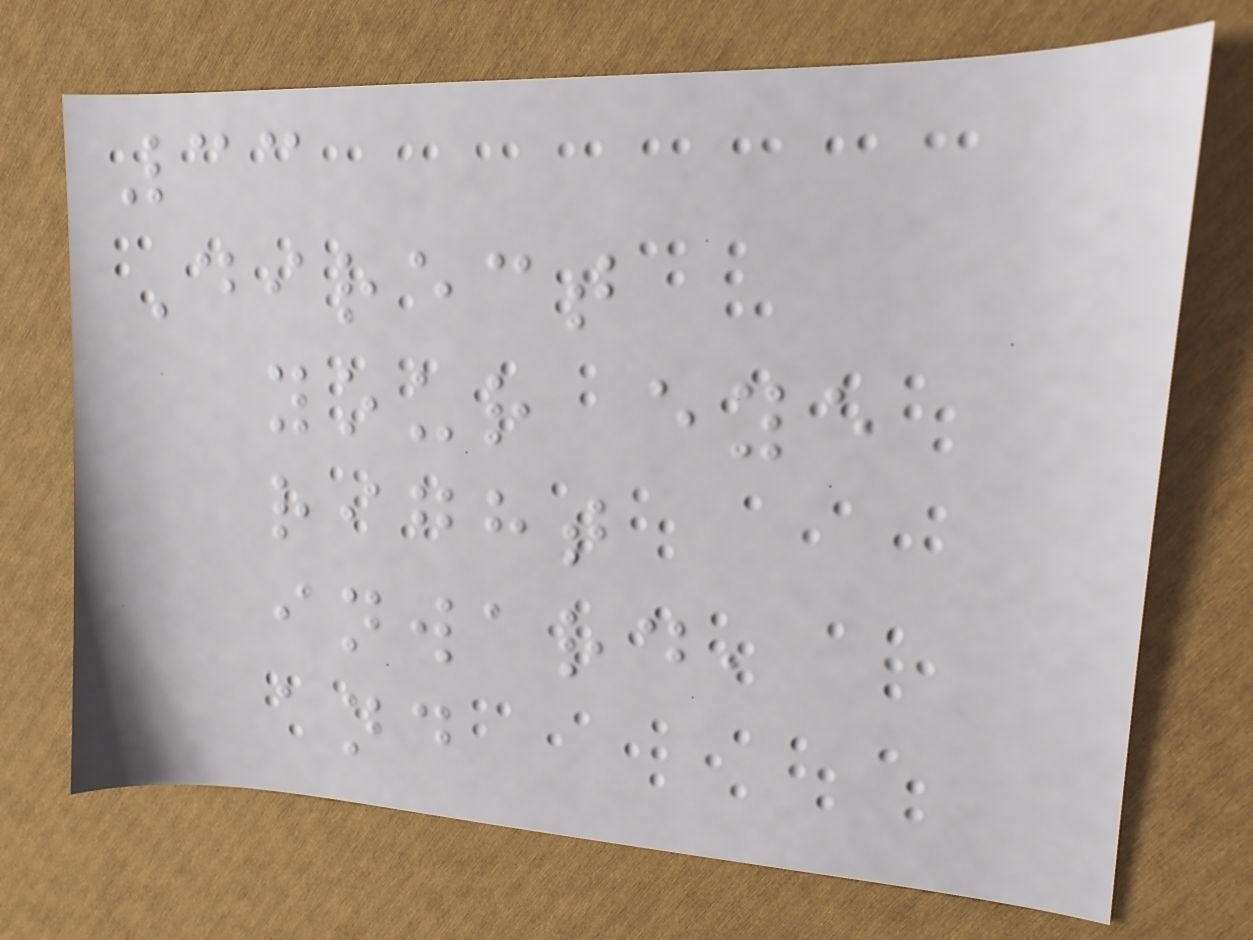33
Direct
your eye
right
inward,
and
